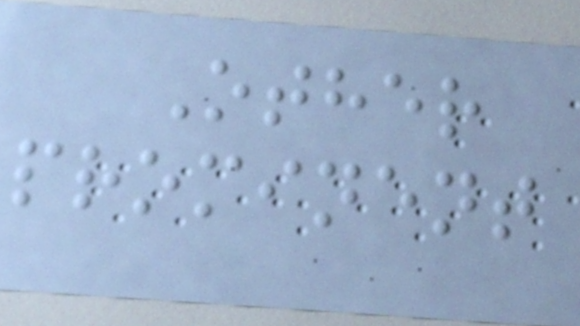Other
prominent
